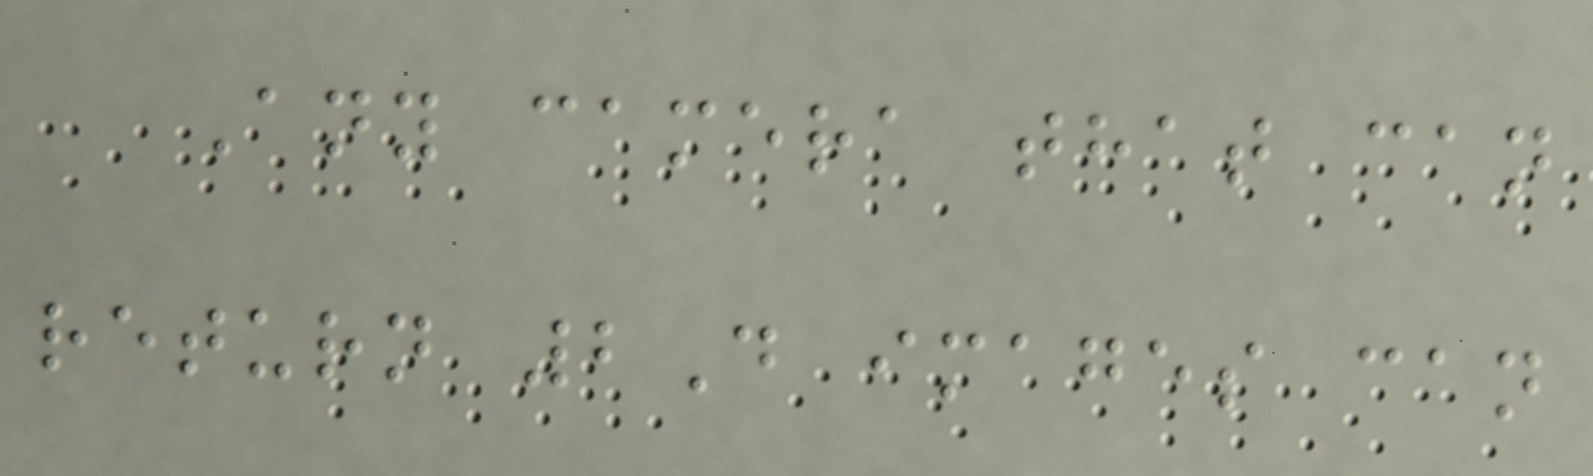Any camera that can
return 2D images can
